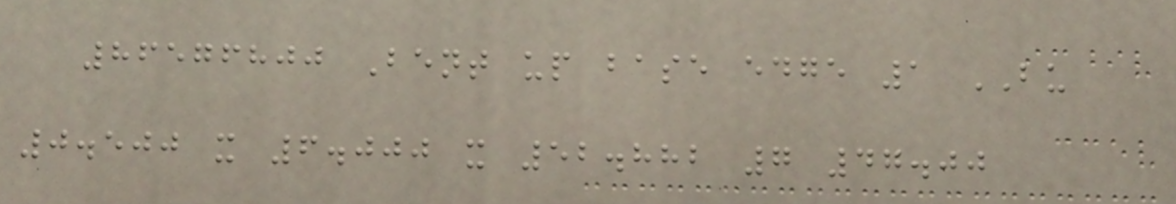86576800 Bent up base edge 1 BU
0.500 x 6.000 x 52.882 7 47.00
